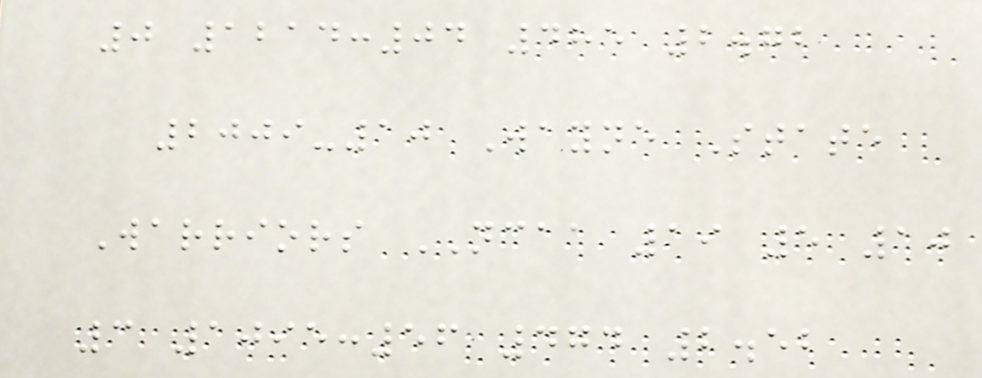0 1214:04 485 2.72
2009-10 Wayne State
Warriors NCAA 19 5 10
3 1095:56 474 2.52
